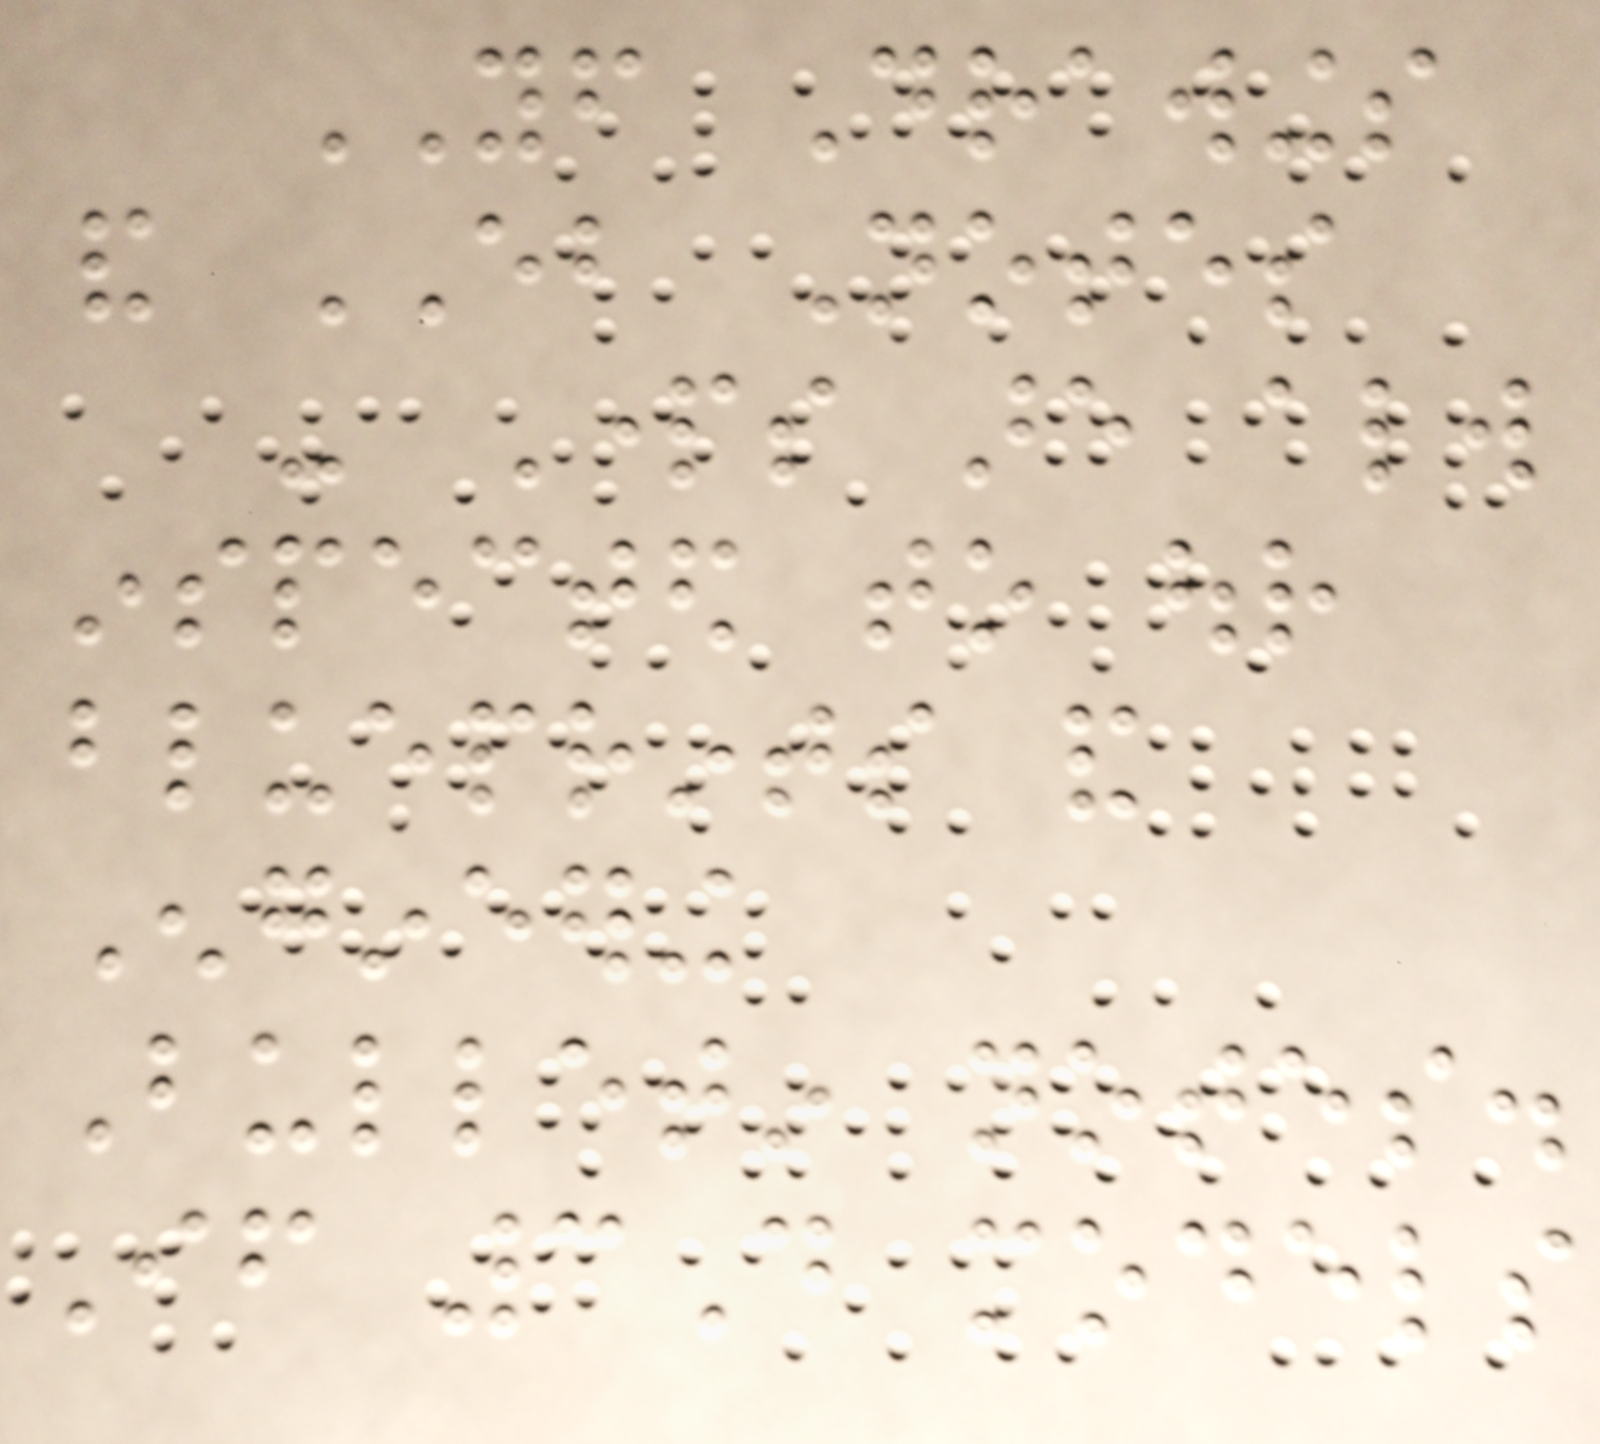YF Drawings
and EB Notes
- Parts are always
inspected to our
blueprints and
Engineering
Bulletin notes.
If 3D models
